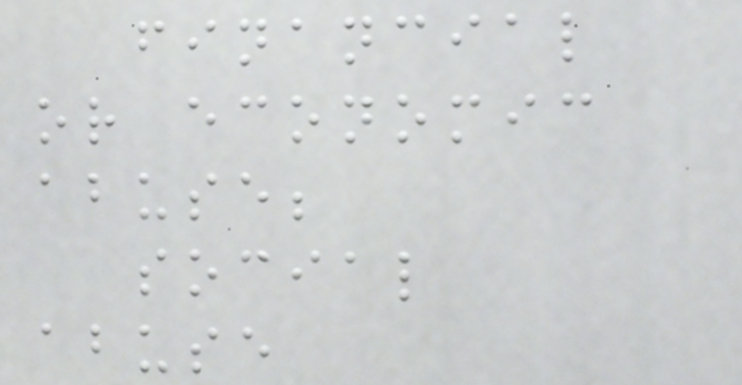financial
or economic
abuse;
social
abuse
